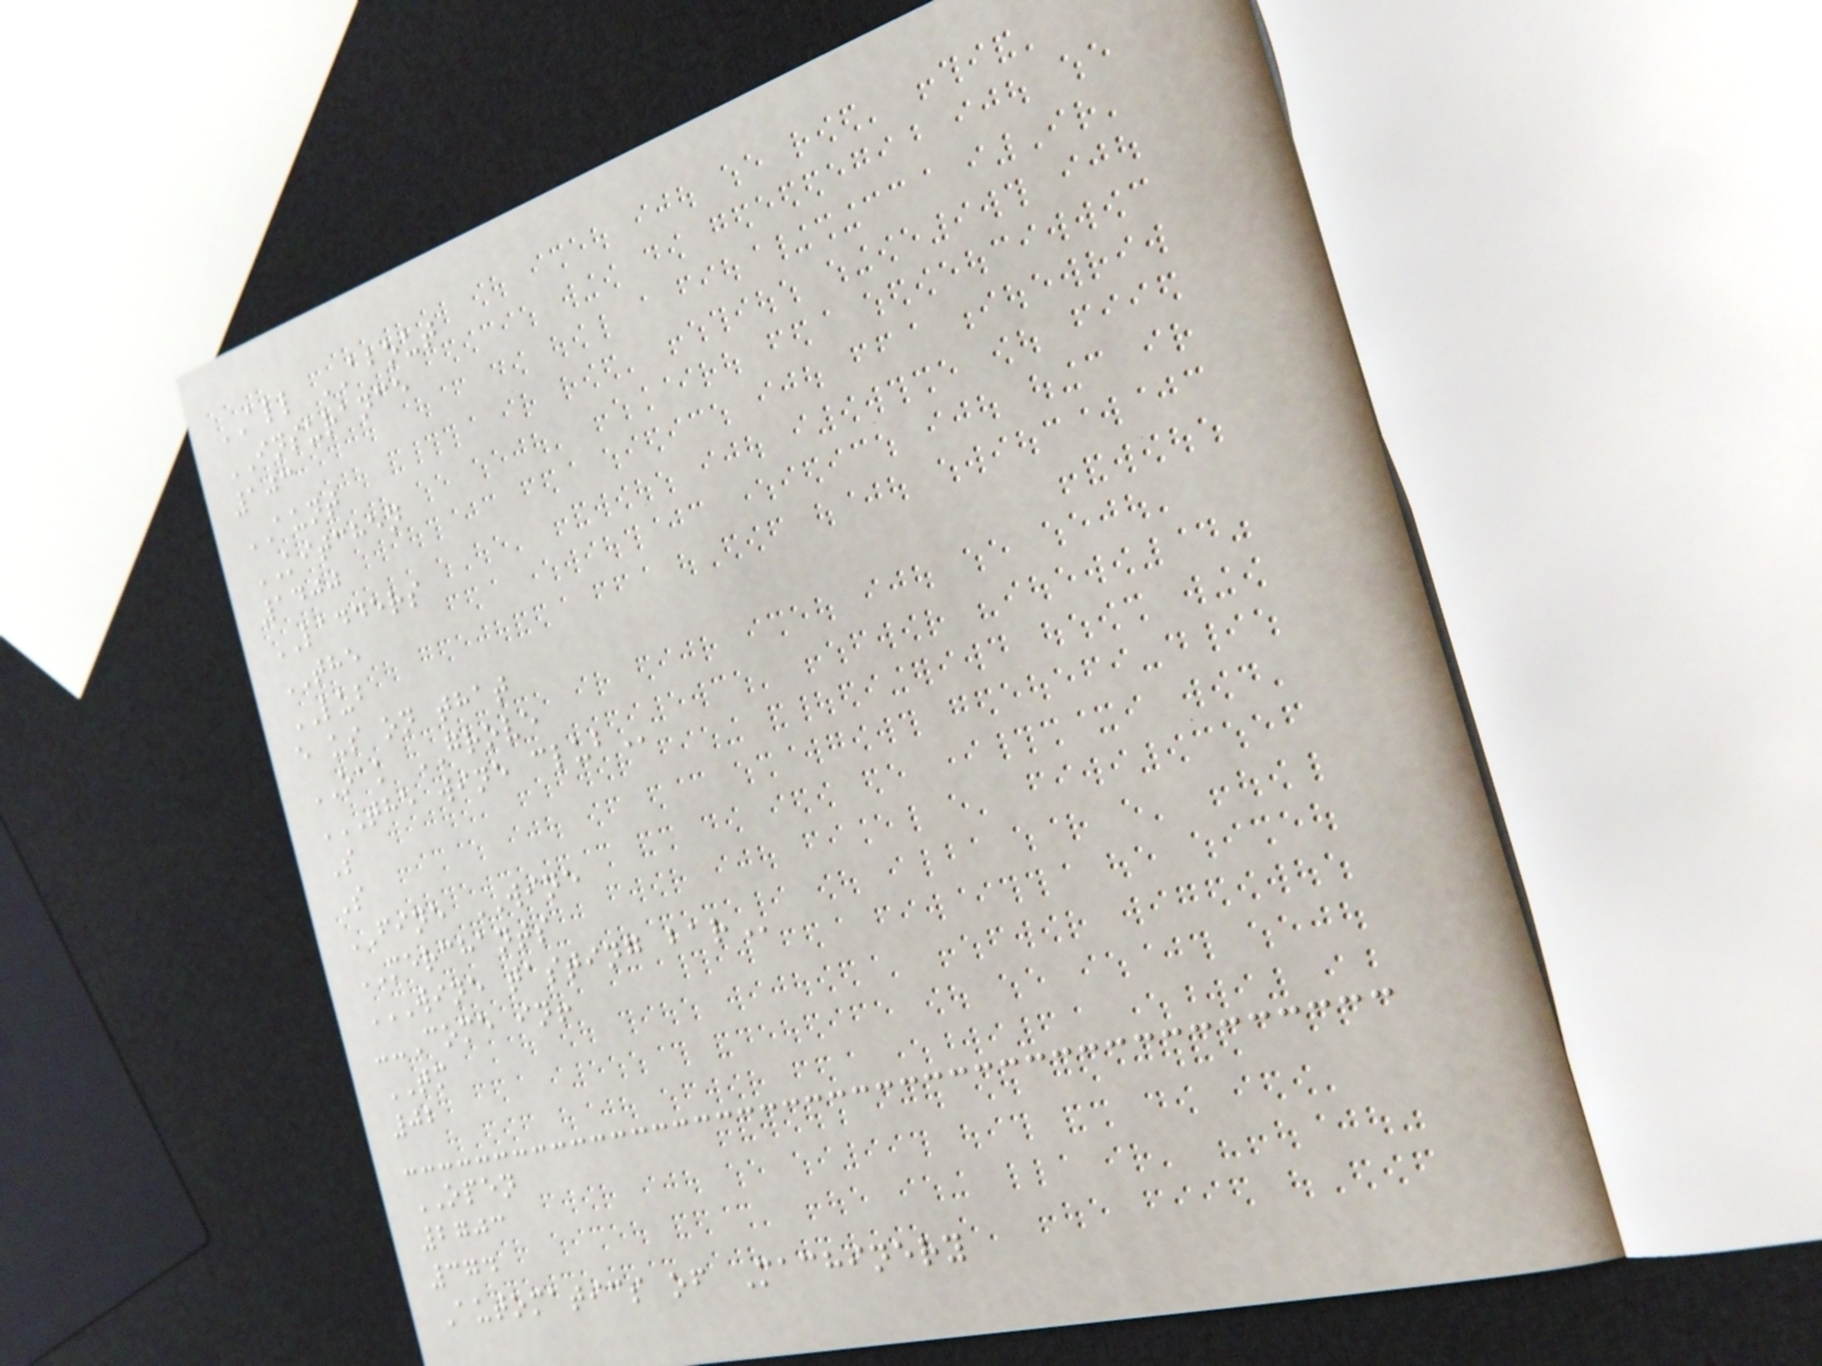ALL ABOUT
INSURANCE
103
AUNT
KITCHEN
1400
LADDERS
THE
LUB
e us on that
OAK GROVE
THE WINE CLUB
S
S
FINE WINE
MERCHANTS
WINE TASTING BAR
--Come in!
TM
02
OPEN
2703
374
Automatics of Machinery
